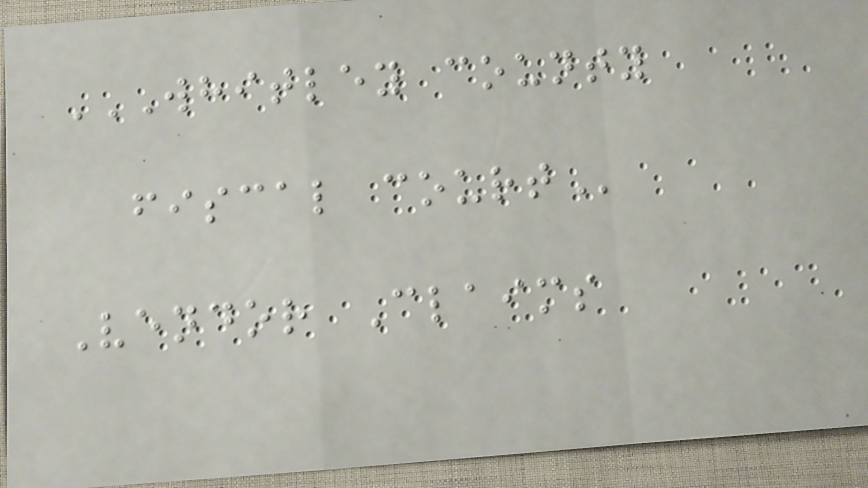WHITLEY COUNTY
FISCAL COURT
Vendor Claims
